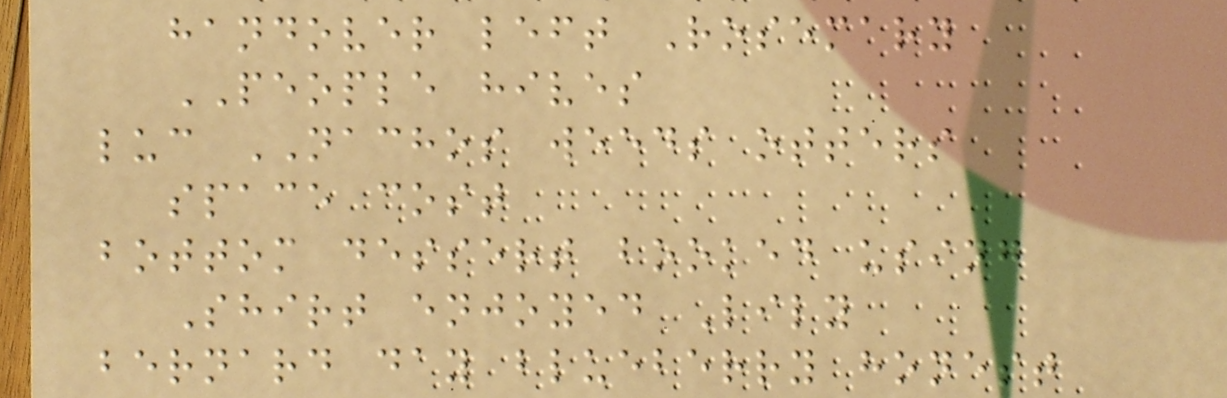handover left Rosemary
PEOPLE hives
luc NACHOS weeds otters
space cost
bottom dessert booked using
Shirt enjoyed Lily
bernard day blueberry honest
